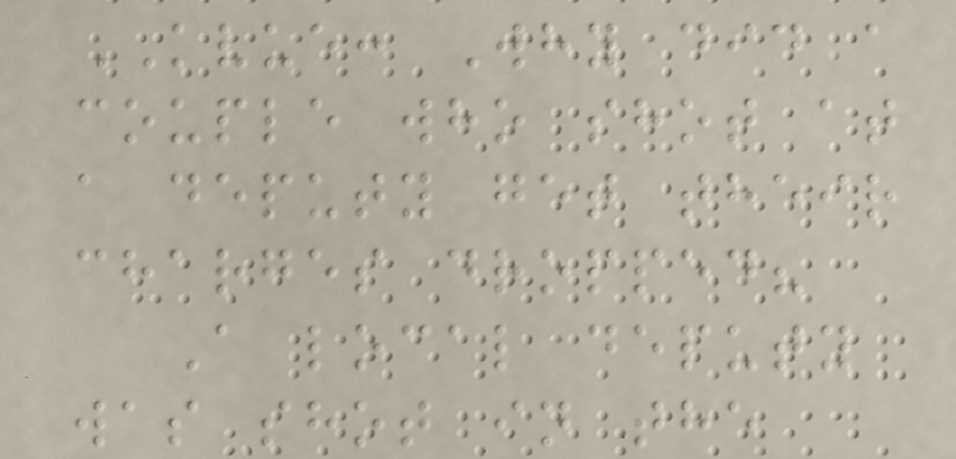KVUE: Why did a
couple who shot at
a deputy get their
charges dropped?
A local deputy
was shot in the
